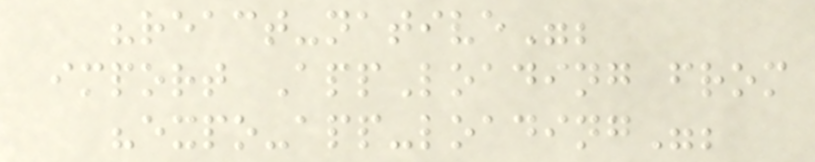"react-native";
import AppLoading from
"expo-app-loading";
